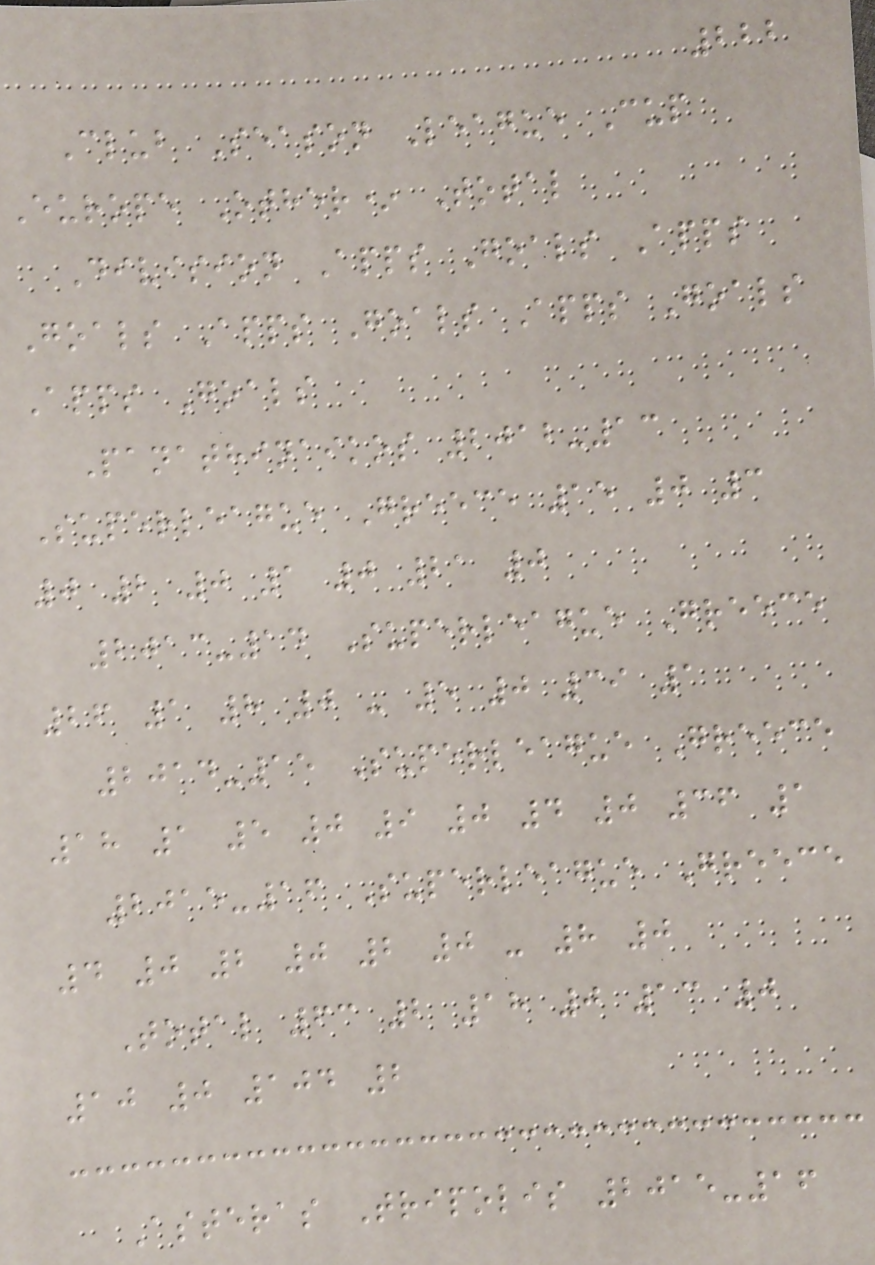222
Club Season League Cup
Europe Other* Total
Division Apps Goals Apps
Goals Apps Goals Apps Goals
Apps Goals
Panathinaikos 2012-13
Superleague Greece 15 0 3
0 2 0 1 0 21 0
2013-14 Superleague Greece
26 1 8 0 - 5 0 39 1
2014-15 Superleague Greece
18 1 5 0 9 0 4 0 36 1
2015-16 Superleague Greece
4 0 2 0 2 0 - 8 0
Total 63 2 18 0 13 0
10 0 104 2
Asteras Tripolis 2015-16
